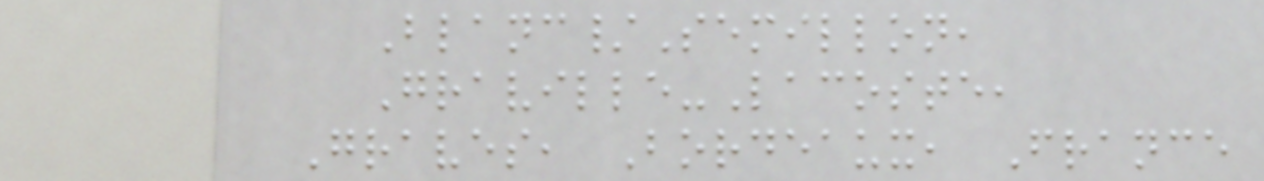Blanc/Semillon,
Graville-Lacoste,
Graves, Bordeaux, France
